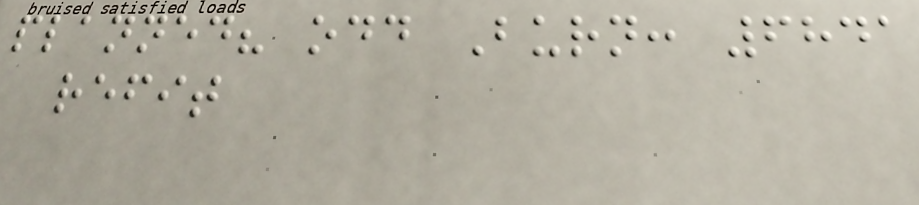planned? odd Burn: 6841
refit
